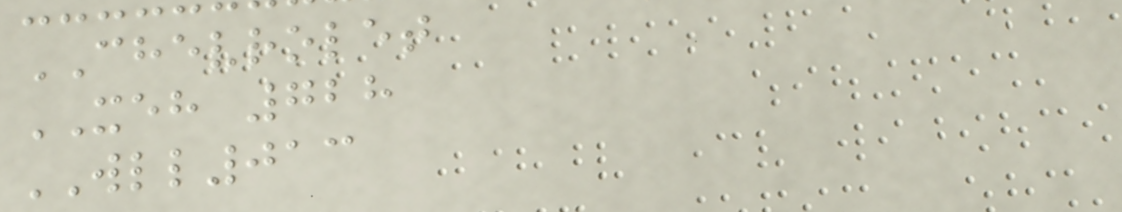CHEVROLET
XEH 728
WLL013
